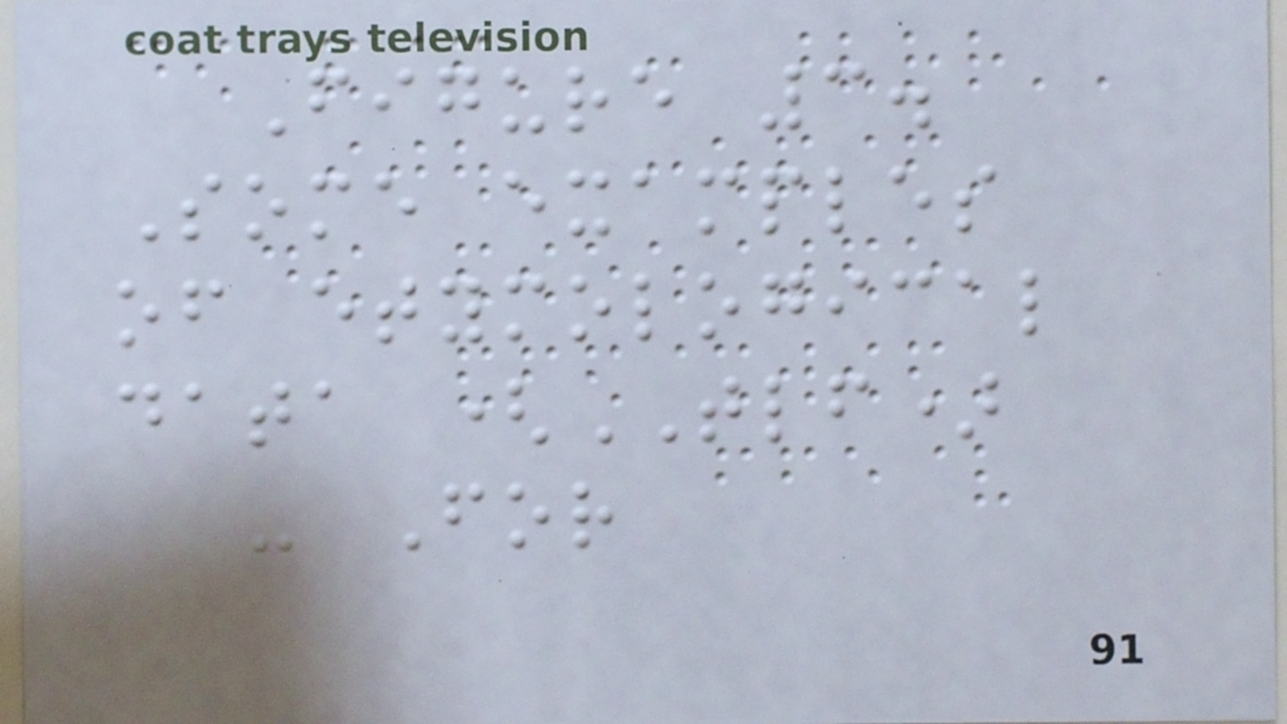Figure 3.
Some examples
of etymological
data (TLF)
- For
